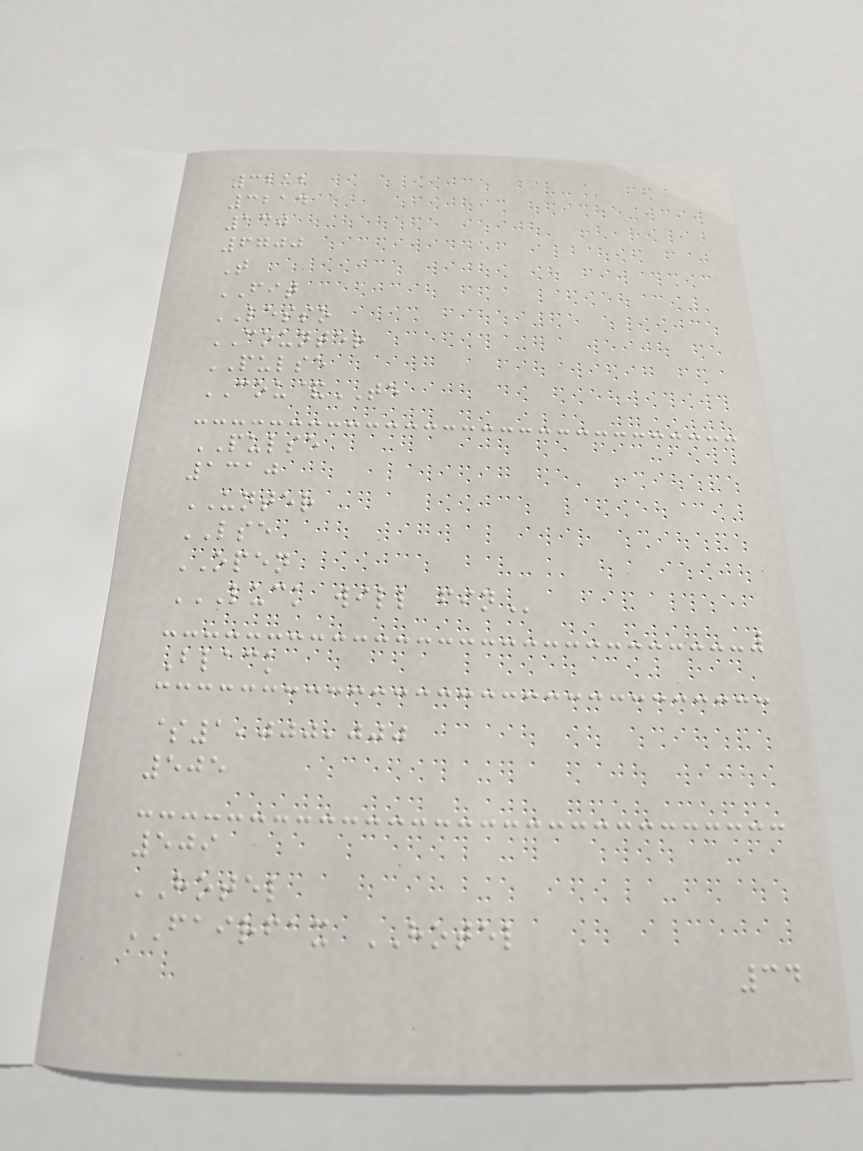3212
3214
130
6700
T
FIT
LESSO
COUNTER
PULSE
COU&TE
PULSE
1310
UNTER
LSE
OPEN
LUCK WILL FIN
Black
$1,000,000
505
509
HOTEL
FAIRFAX HOTEL
34
